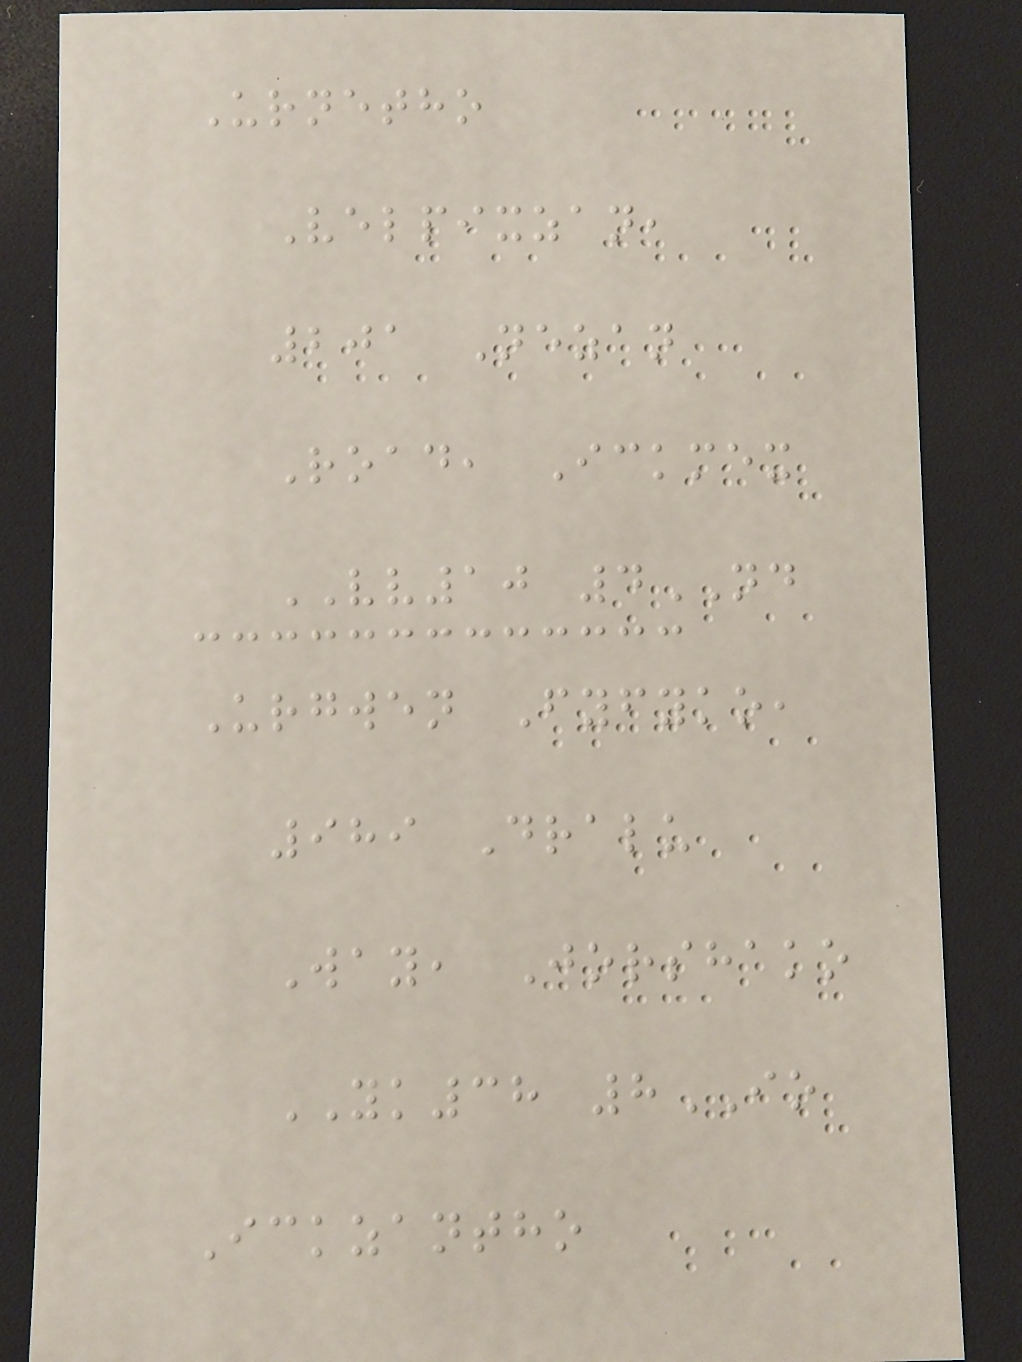Urnetho
Velpixzan,
201 Nezan
Road, Ickmex
VV10 4ND
Urgwen Fyfyko,
989 Dralu
Way, Jorshako
YK38 8IO
Ickzantho
